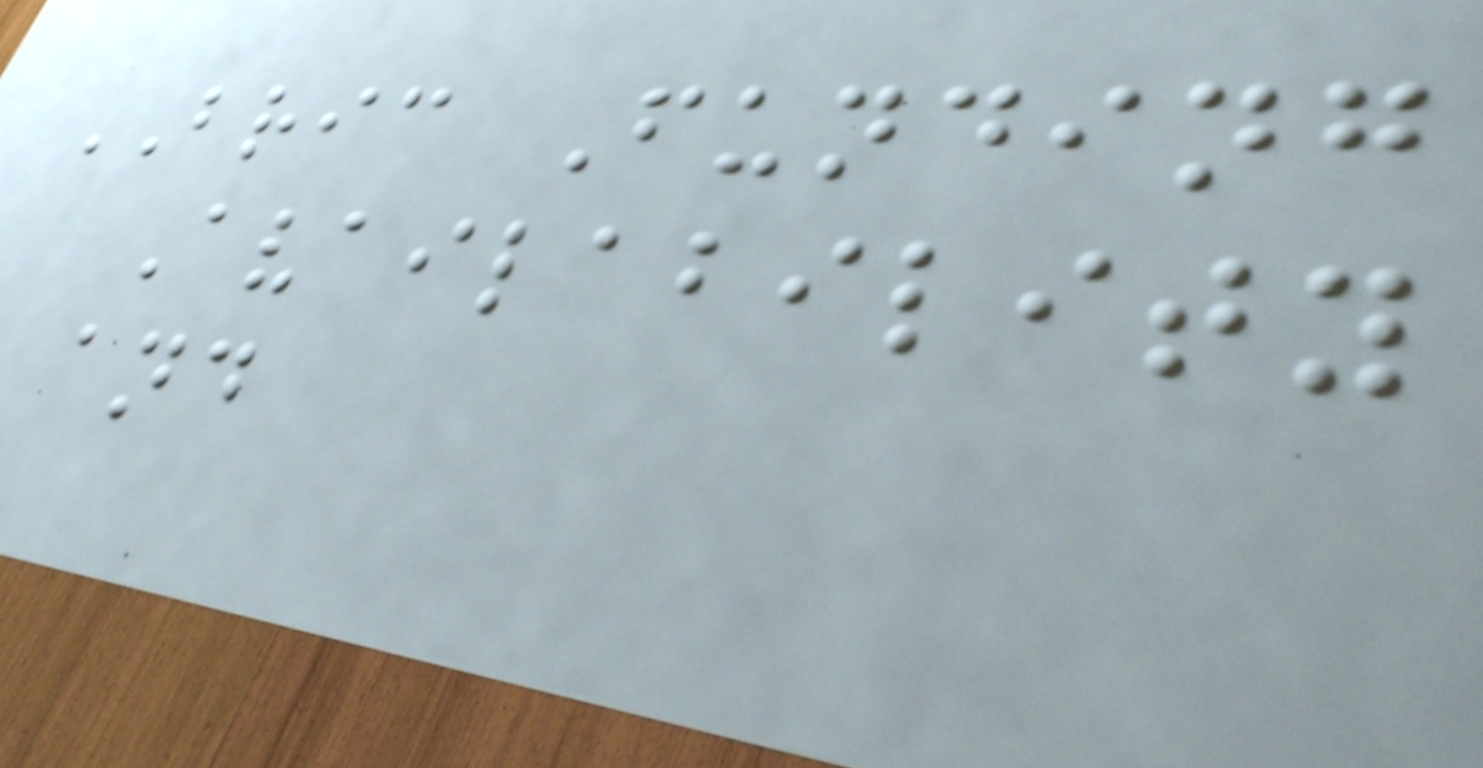BRIC Funding
Availability
and
